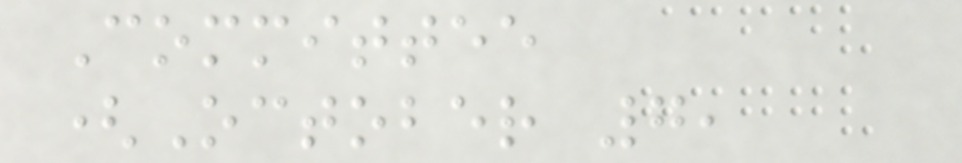Committee
(October 7,
